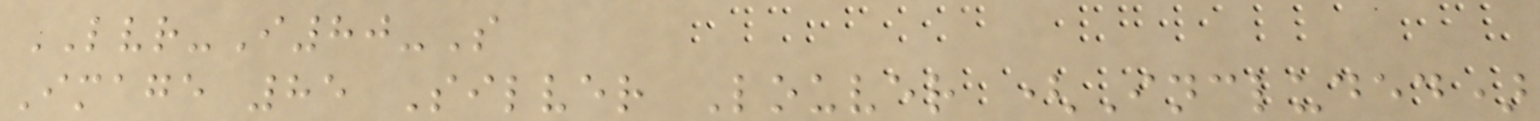LVR-I80-S
Image 85 Silver Louver (Included)
